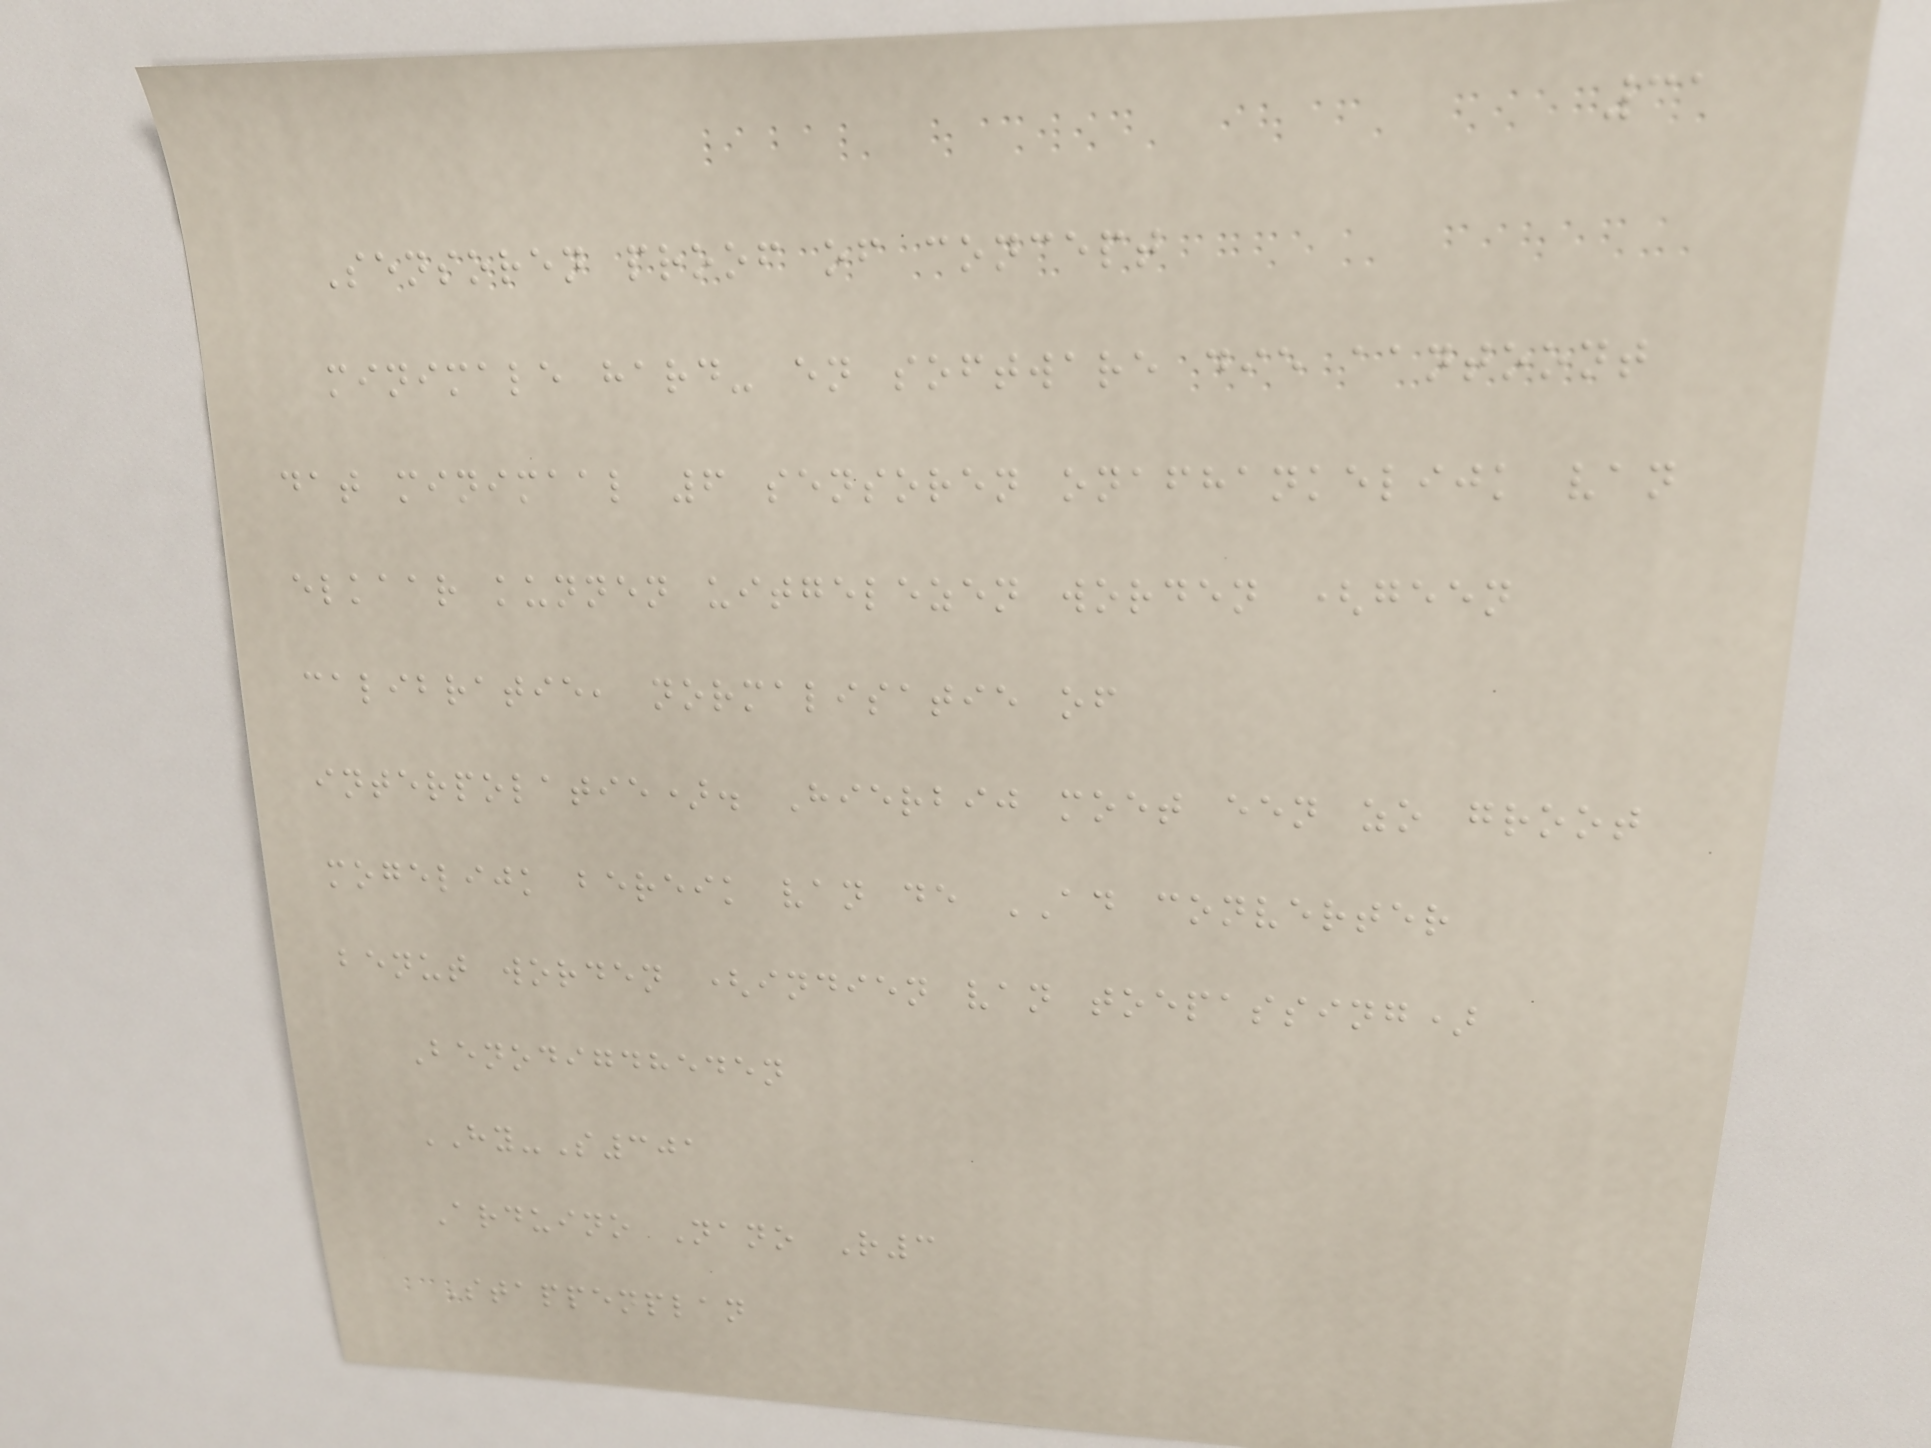31
Sensoren proof of concept
minimale hard- en software die aantoont
dat minimaal 6 sensoren onafhankelijk van
elkaar kunnen uitgelezen worden (geen
calibratie, normalisatie of
interpolatie). Hierbij moet een zo groot
mogelijk bereik van de AD converter
benut worden (indien van toepassing)
Benodigdheden
HY-S301
Arduino Nano R3
Stappenplan
